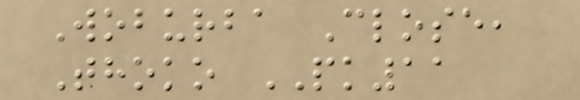Woburba Close,
Thoko PK11
